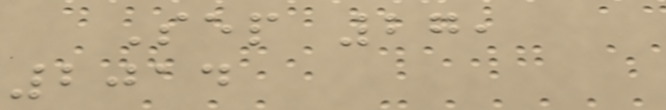Sep 27,
2014
